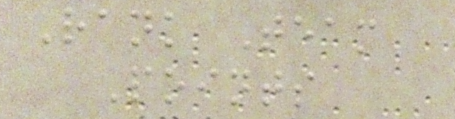Rank Team
Points
